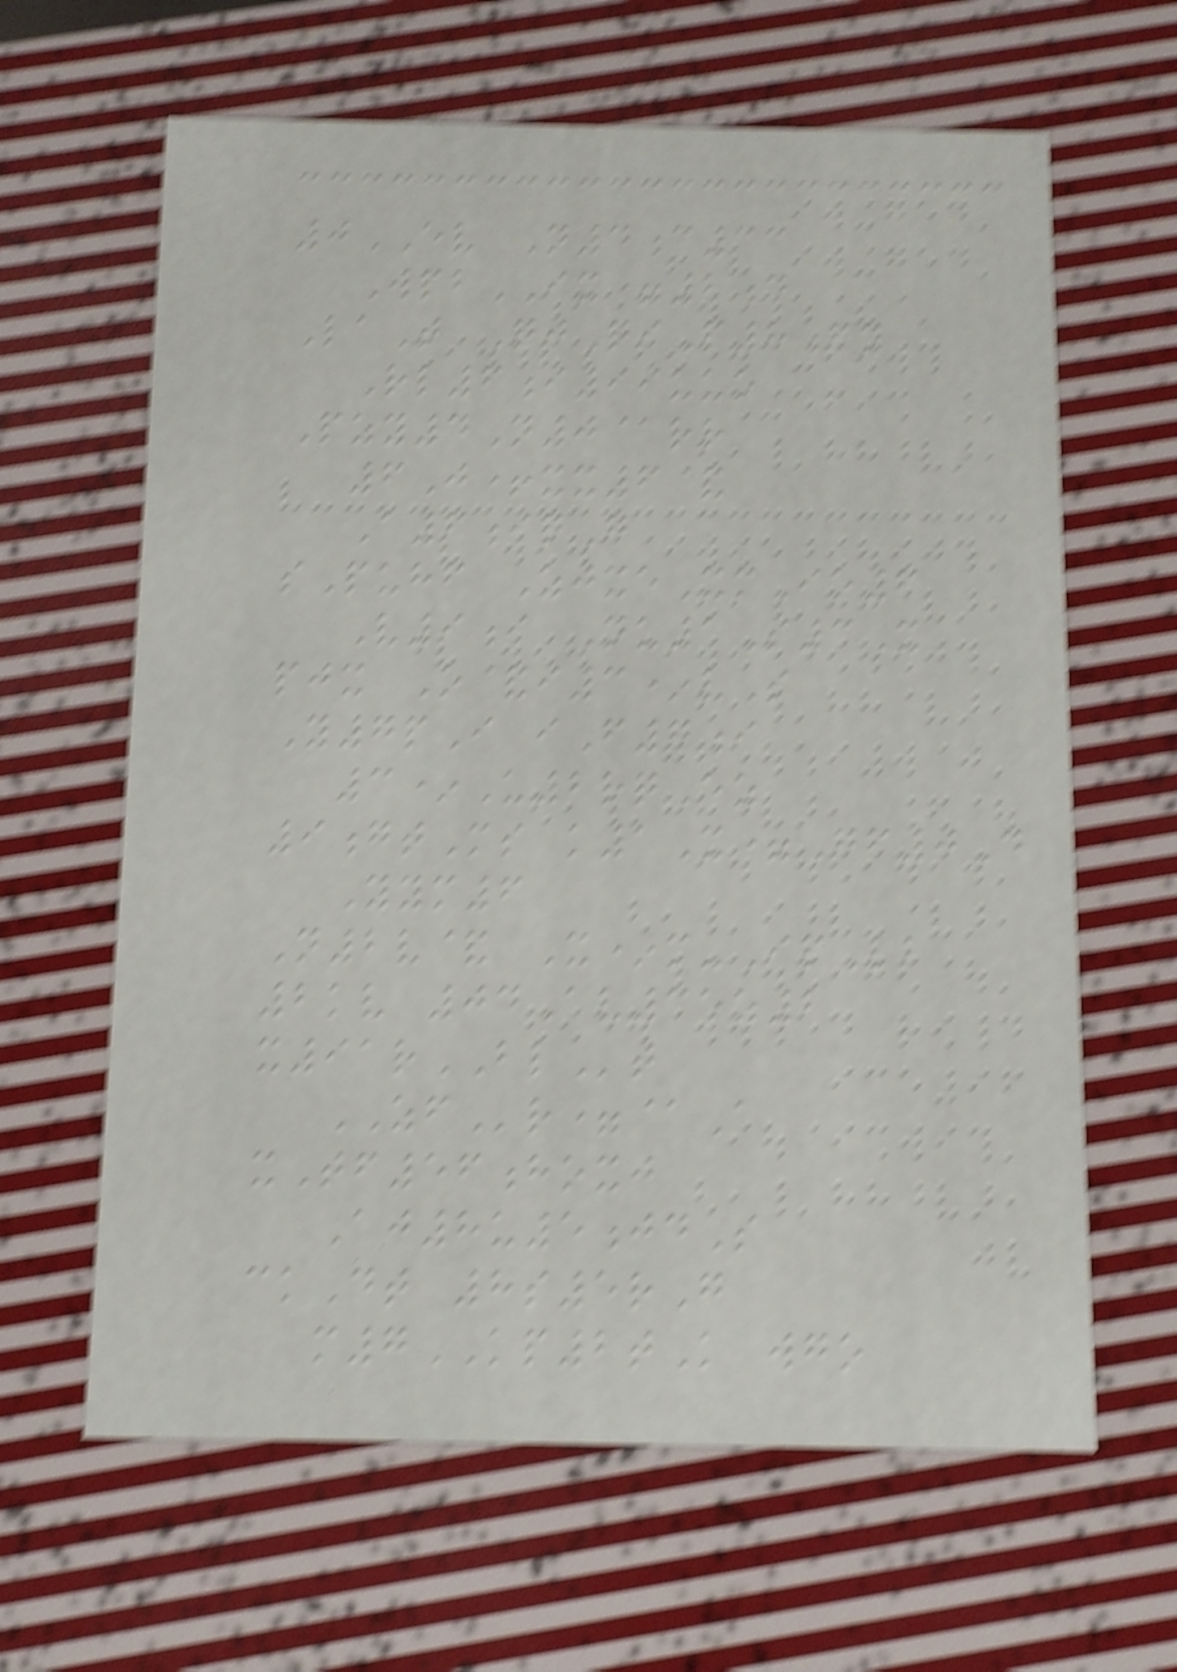0EV N4c33
WpbIX=2d
LaT QjQiP8fy
Rl6i99uuo
Pzy4N0@rr
6J+xx6&
A6iqG
sPuhf ZjxeXmIo6
V9i Nu1S3X
pjx O&i3*vS
Y7pI iF7i
3*U2rqEz
9gtMs k1X=Gf0D
Yym6
N2v& X*m-IpLb
2kv 04Av35z2
x91rBLt
ZFr=@A
xTf56hoxj
Aj8u5jdS
ckDt 8s5rG
m7KP2tK wgo
